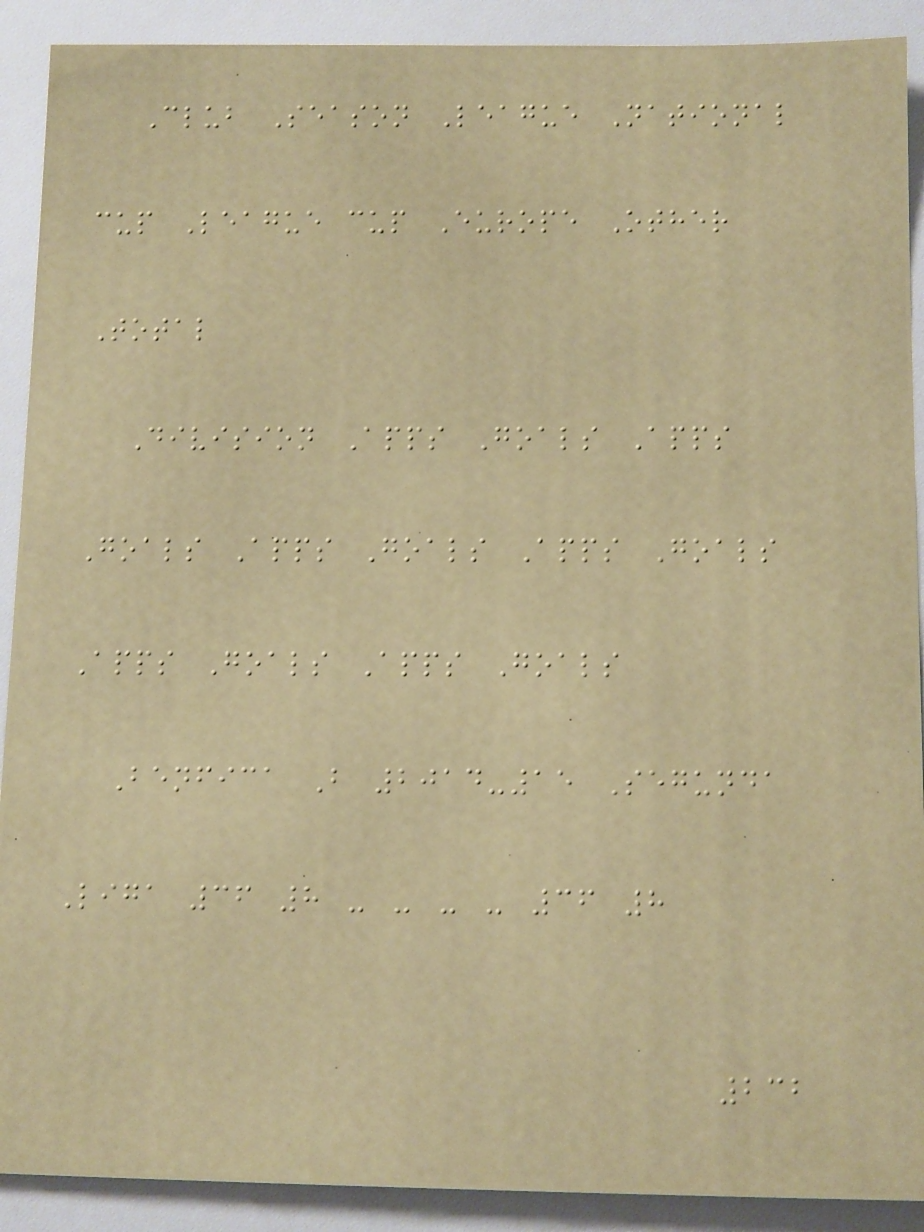Club Season League National
cup League cup Europe Other
Total
Division Apps Goals Apps
Goals Apps Goals Apps Goals
Apps Goals Apps Goals
Benfica B 2014-15 Segunda
Liga 36 8 - - - - 36 8
232
